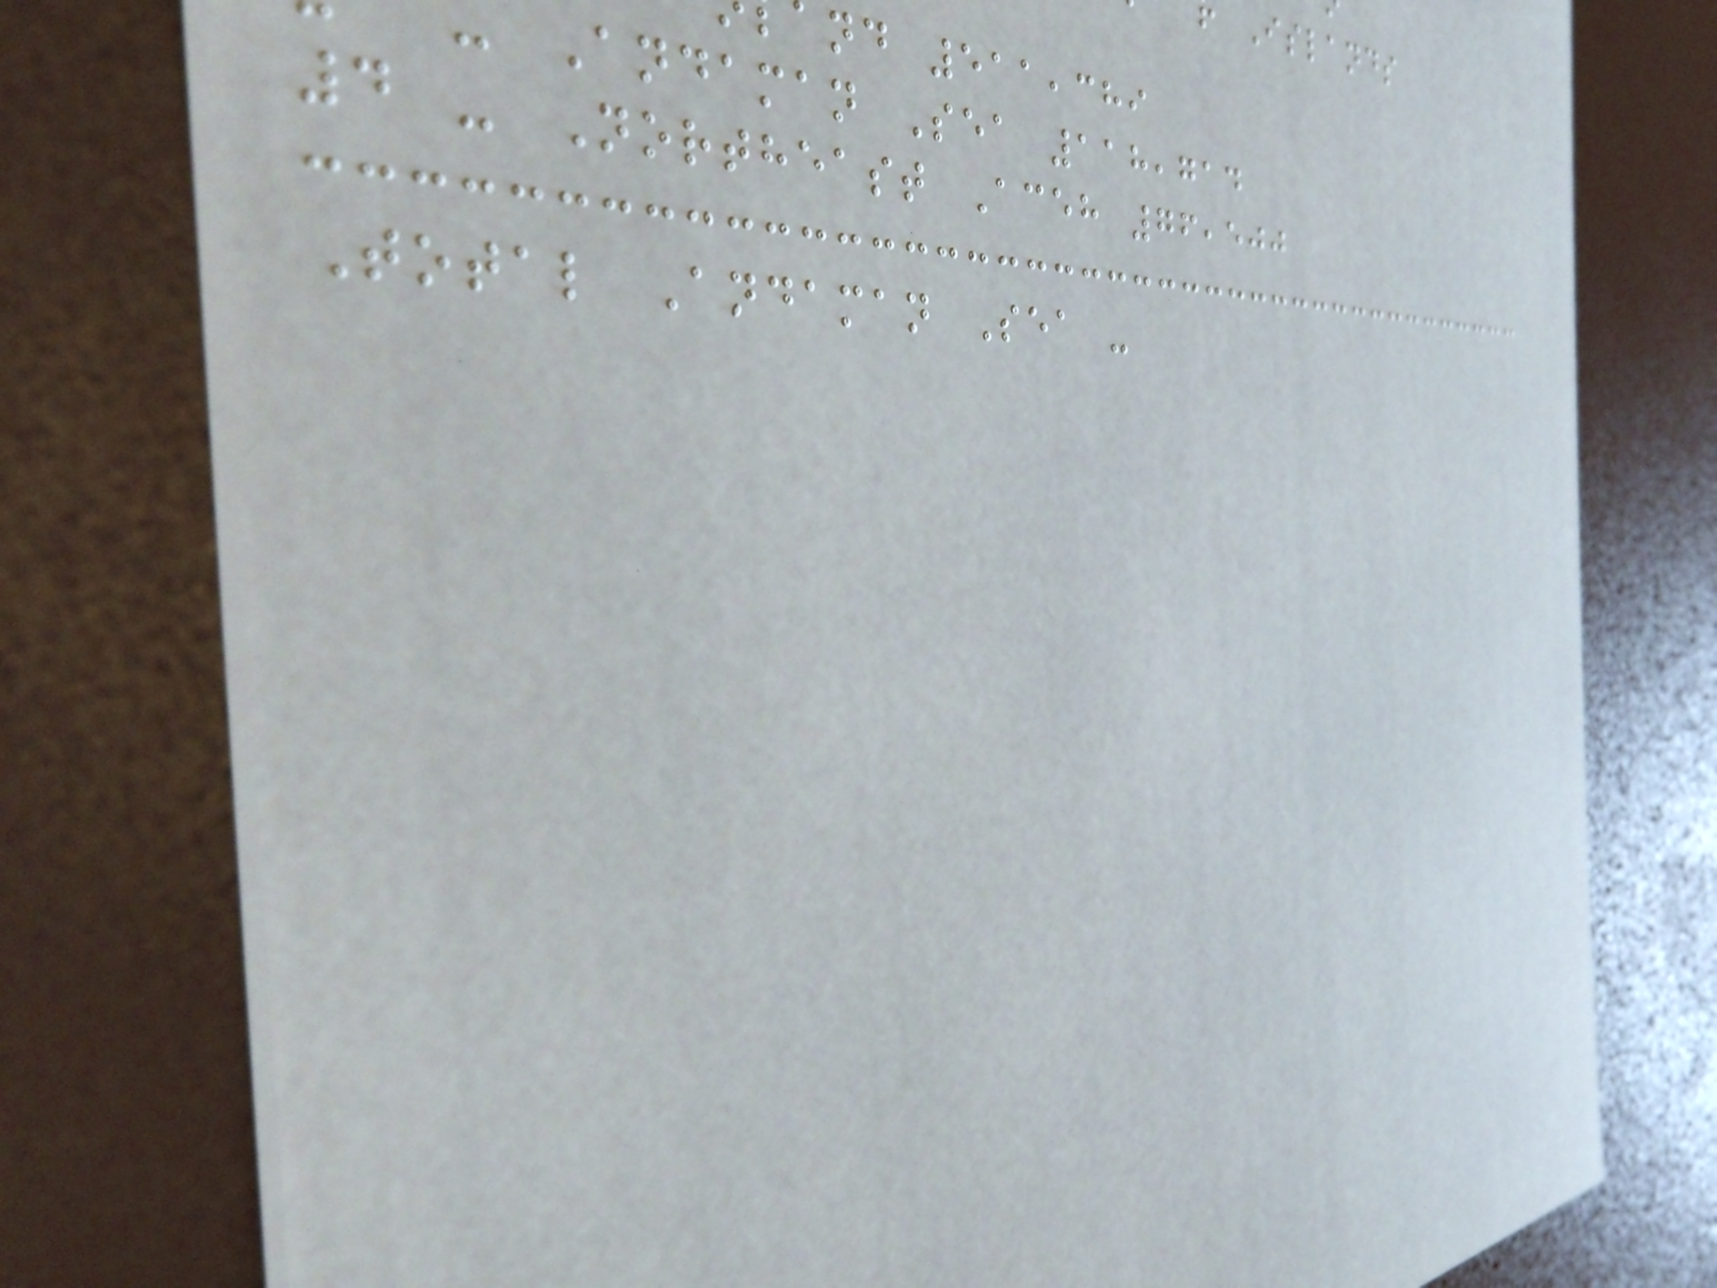nd 511,389
Andaman Sea 118,714
4 - Northeast Aceh 76,500
Total Andaman Sea -
